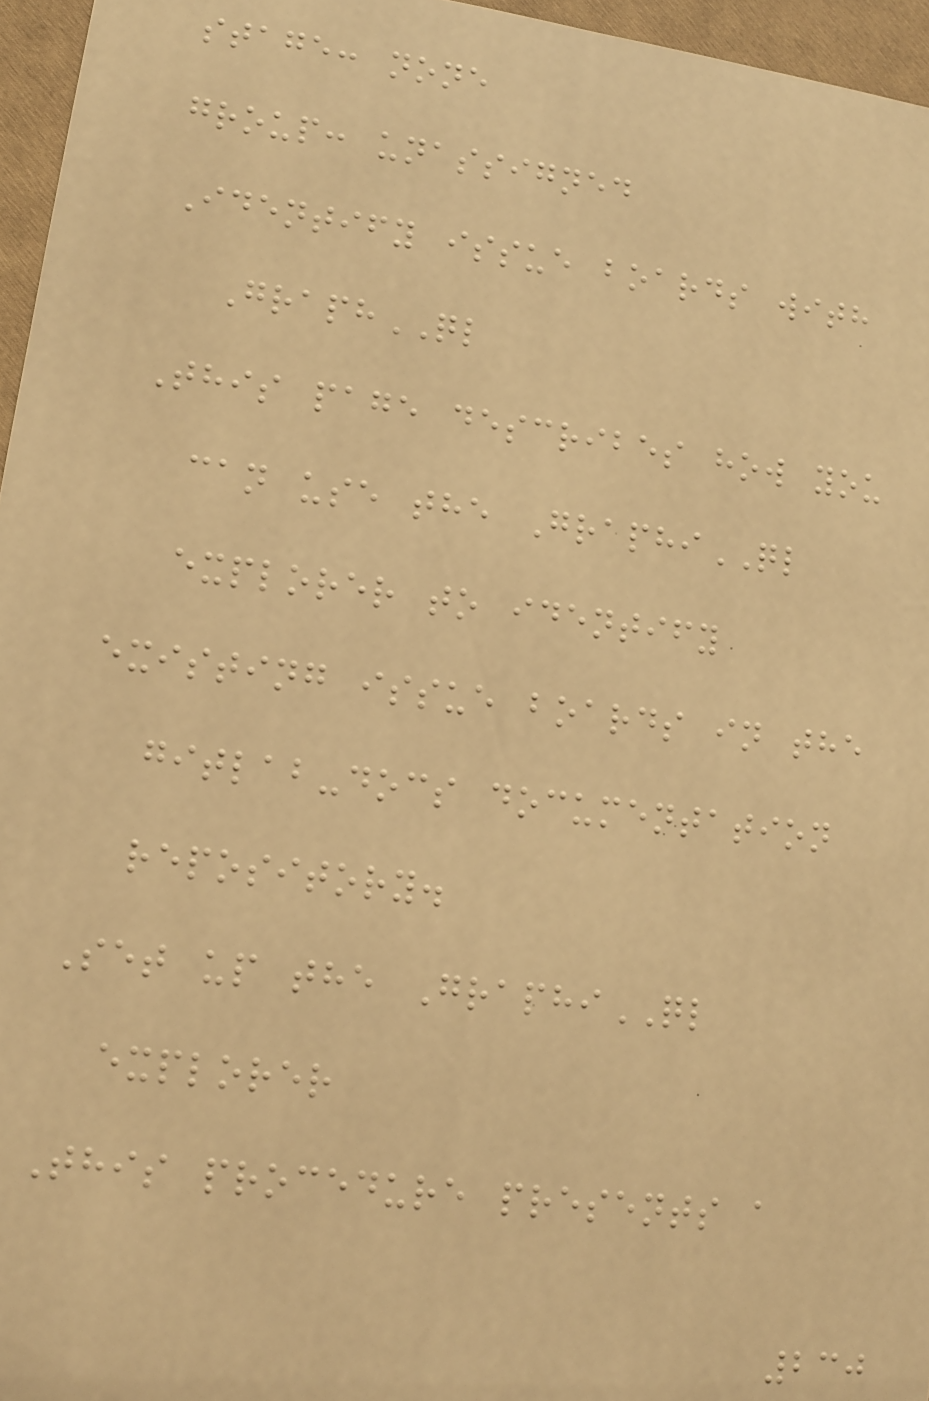stage: none
group: unassigned
Identify issue boards with
GraphQL
This page describes how you
can use the GraphiQL
explorer to identify
existing issue boards in the
gitlab-docs documentation
repository.
Set up the GraphiQL
explorer
This procedure presents a
230
